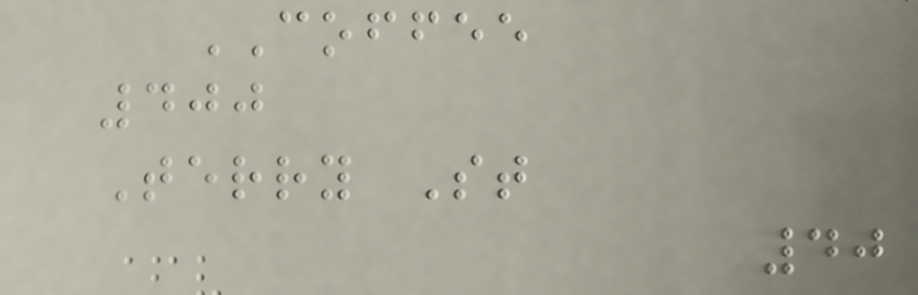COFFEE
400
Terry St
40
